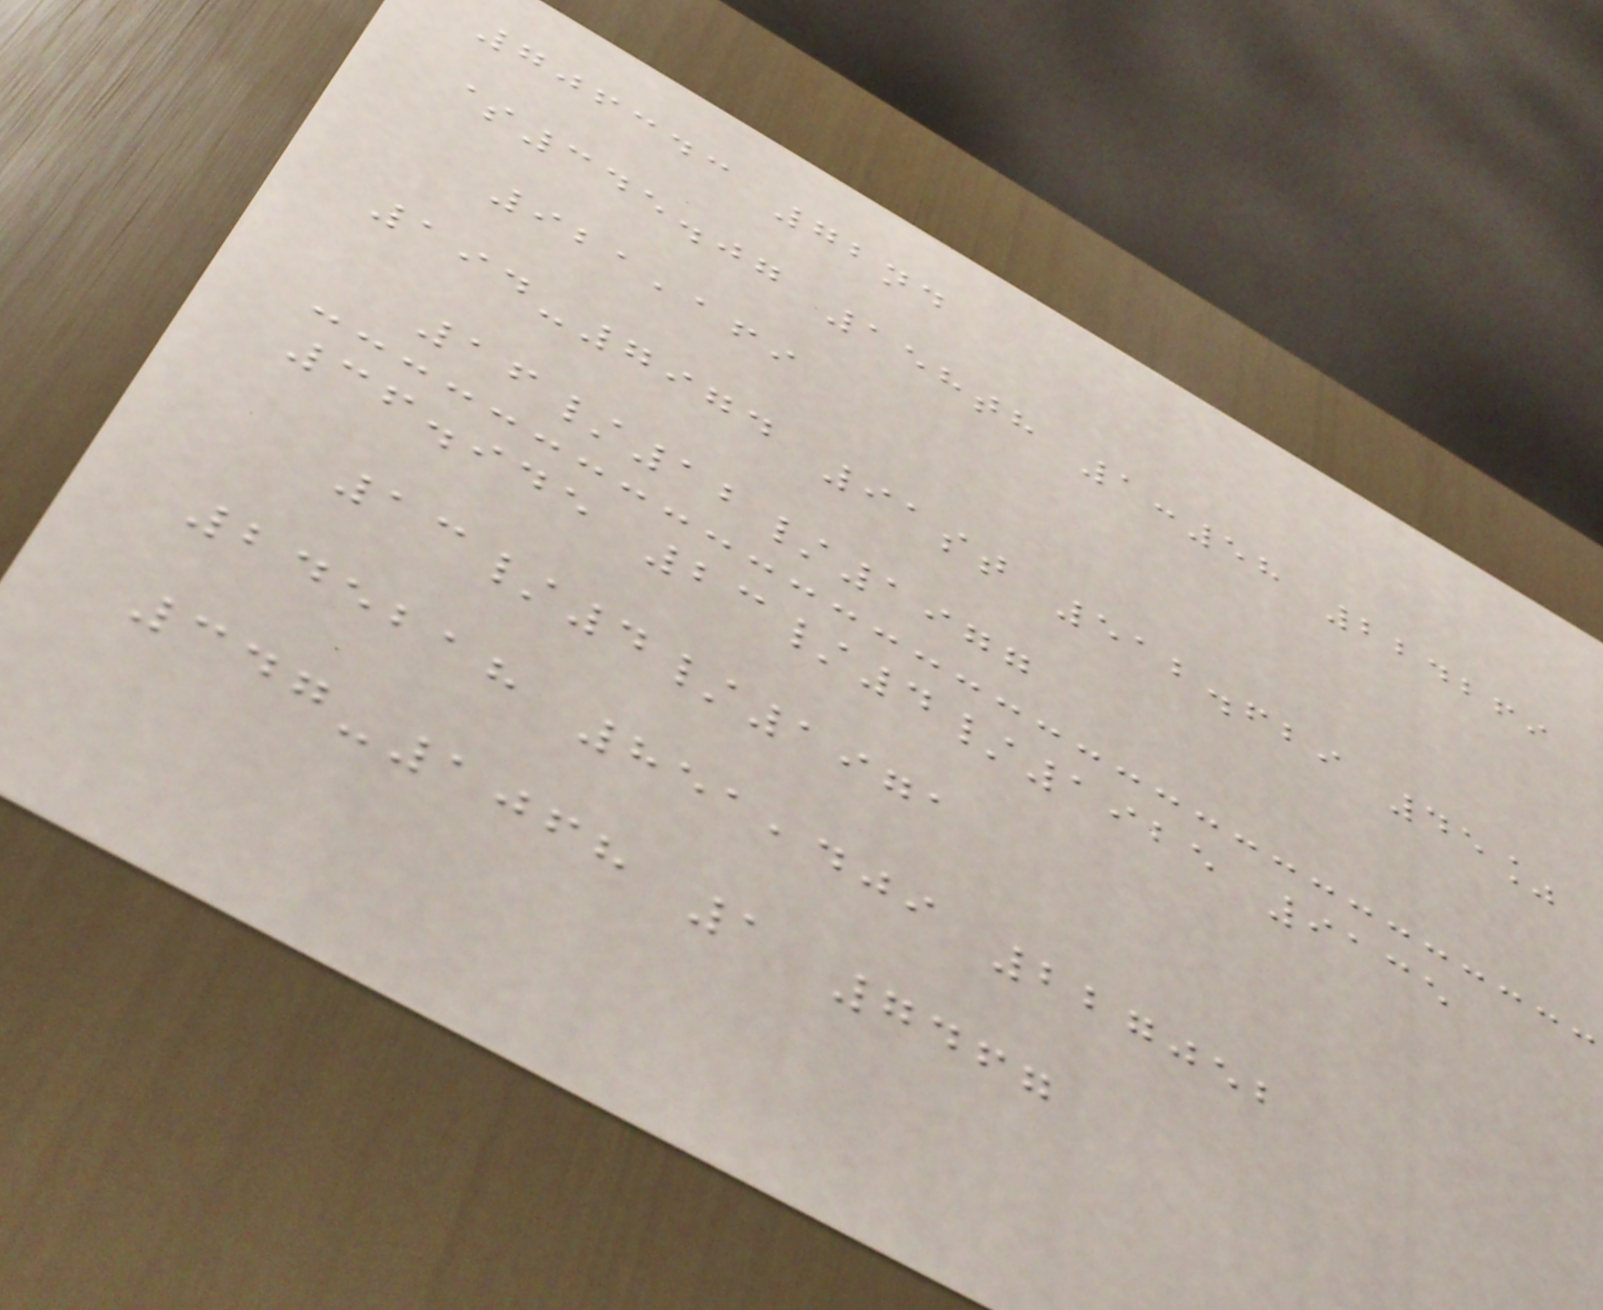706343 72nd
$345.07 158th 1:58 224269
921,169
194-7974 91st 512.629 45%
16/12/1977
36.945 23/4/1925 9135
13/4/1971
245218 851,409 227052
347-1068 1 7467
